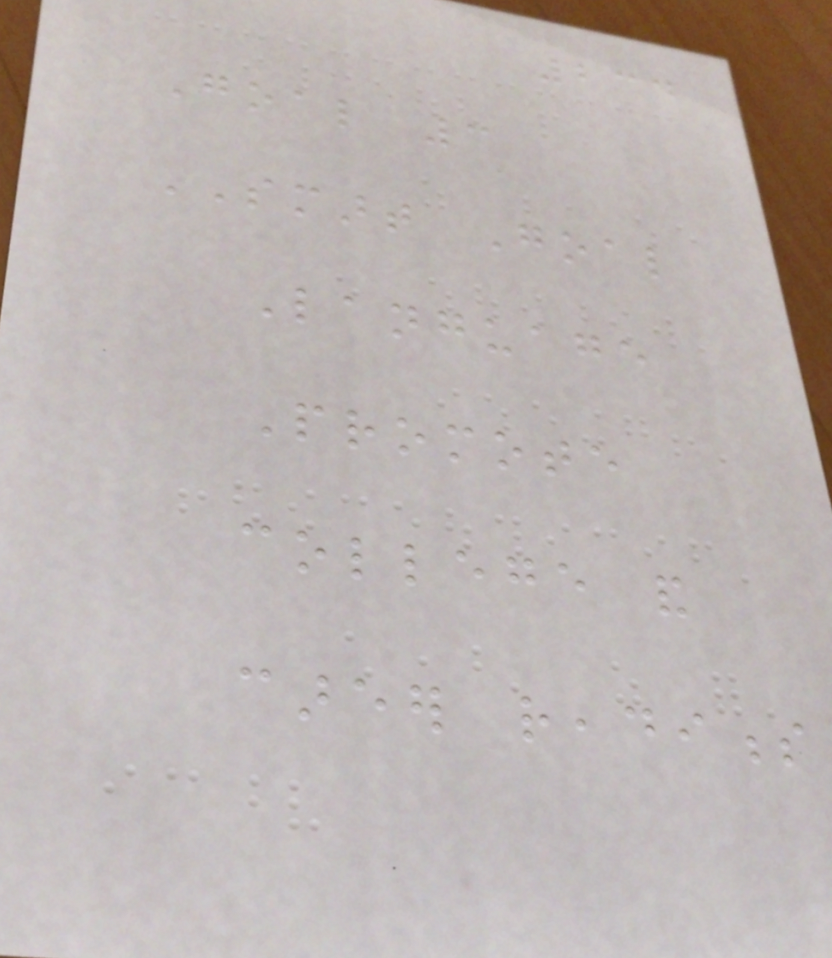234
Goal 3
SMART Goal
Language
Promote
college and
career readiness
